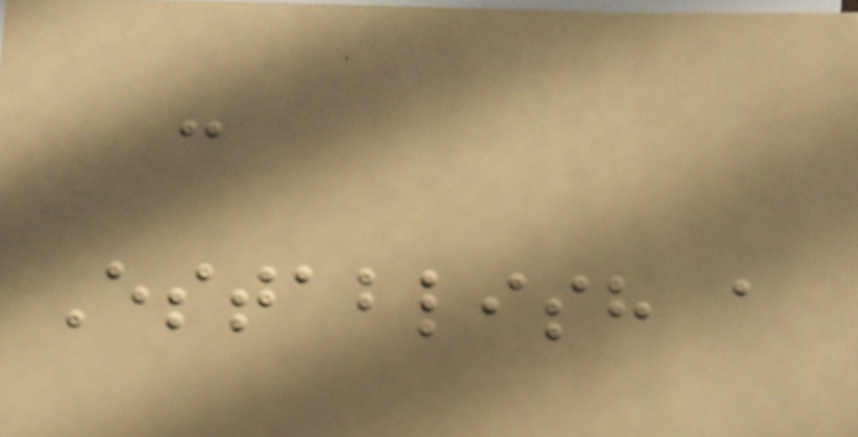-
Establish a
